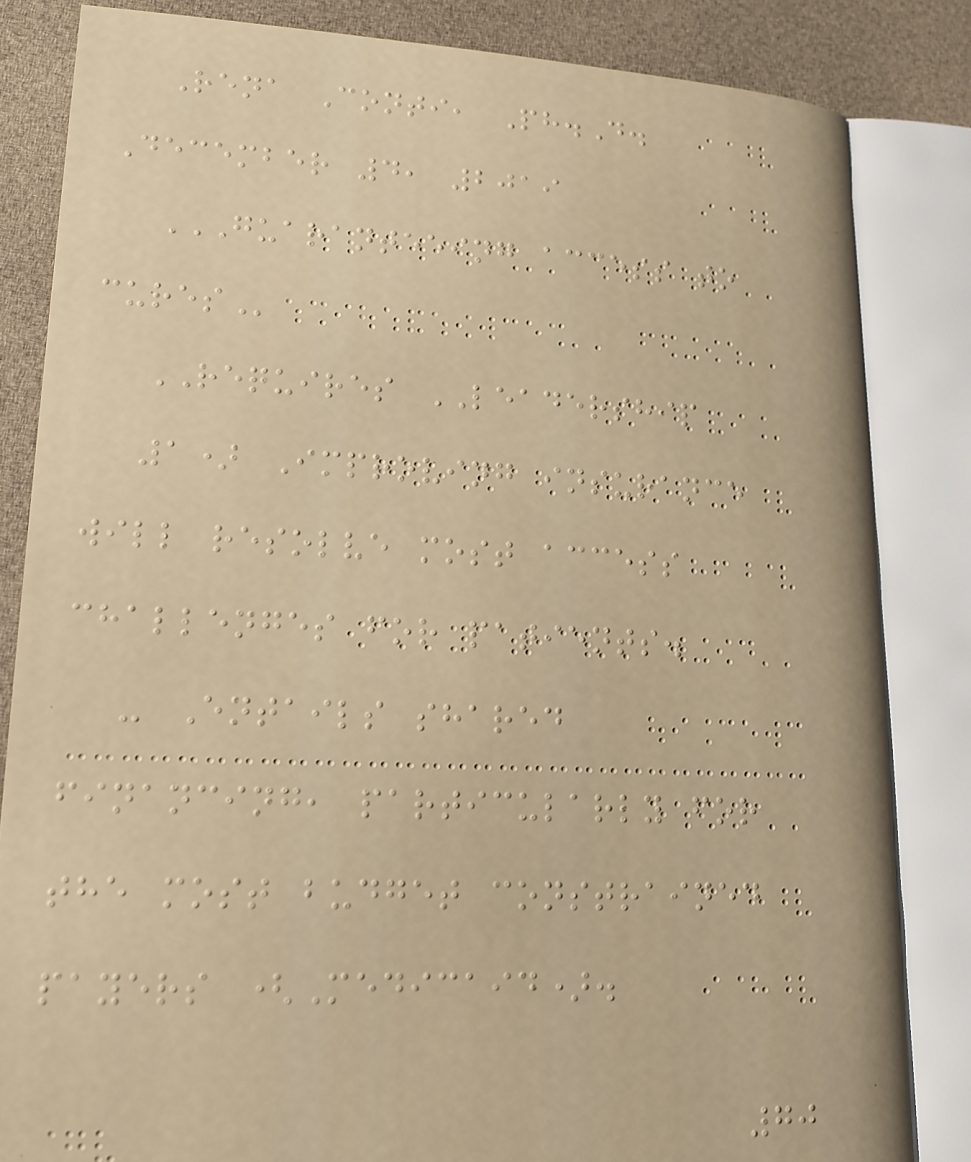Rena Conti, Ph.D.
December 4, 2019
GUARANTEEING ACCESS TO
CURES
REQUIRES LEADERSHIP
1) Improving insurance
will resolve most access
challenges for patients.
- Entails shared
financing, particularly for
the most budget constrained
payers (Medicaid).
70
